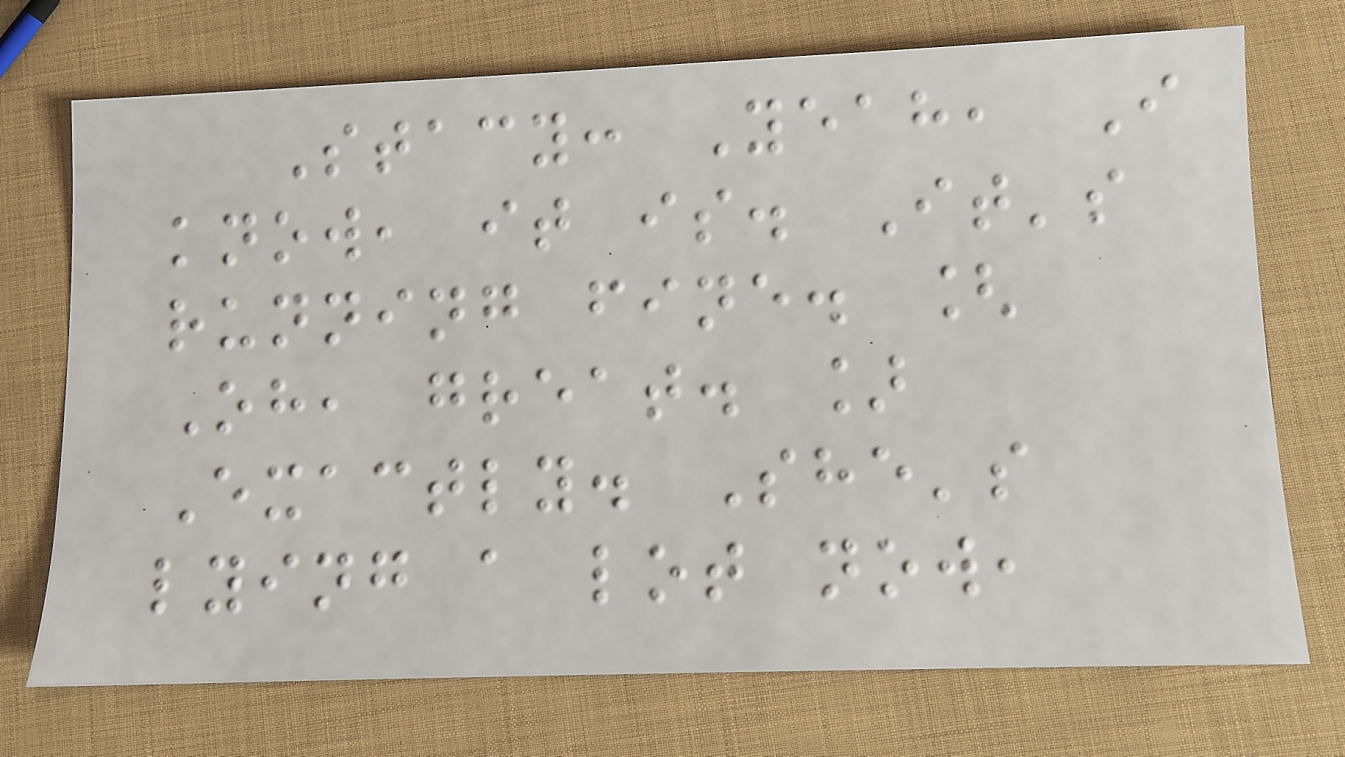Stacy: Yeah, I
know, it is. It's
running fine. [
Oh, great. ]
Exactly. She's
lying a lot now,
